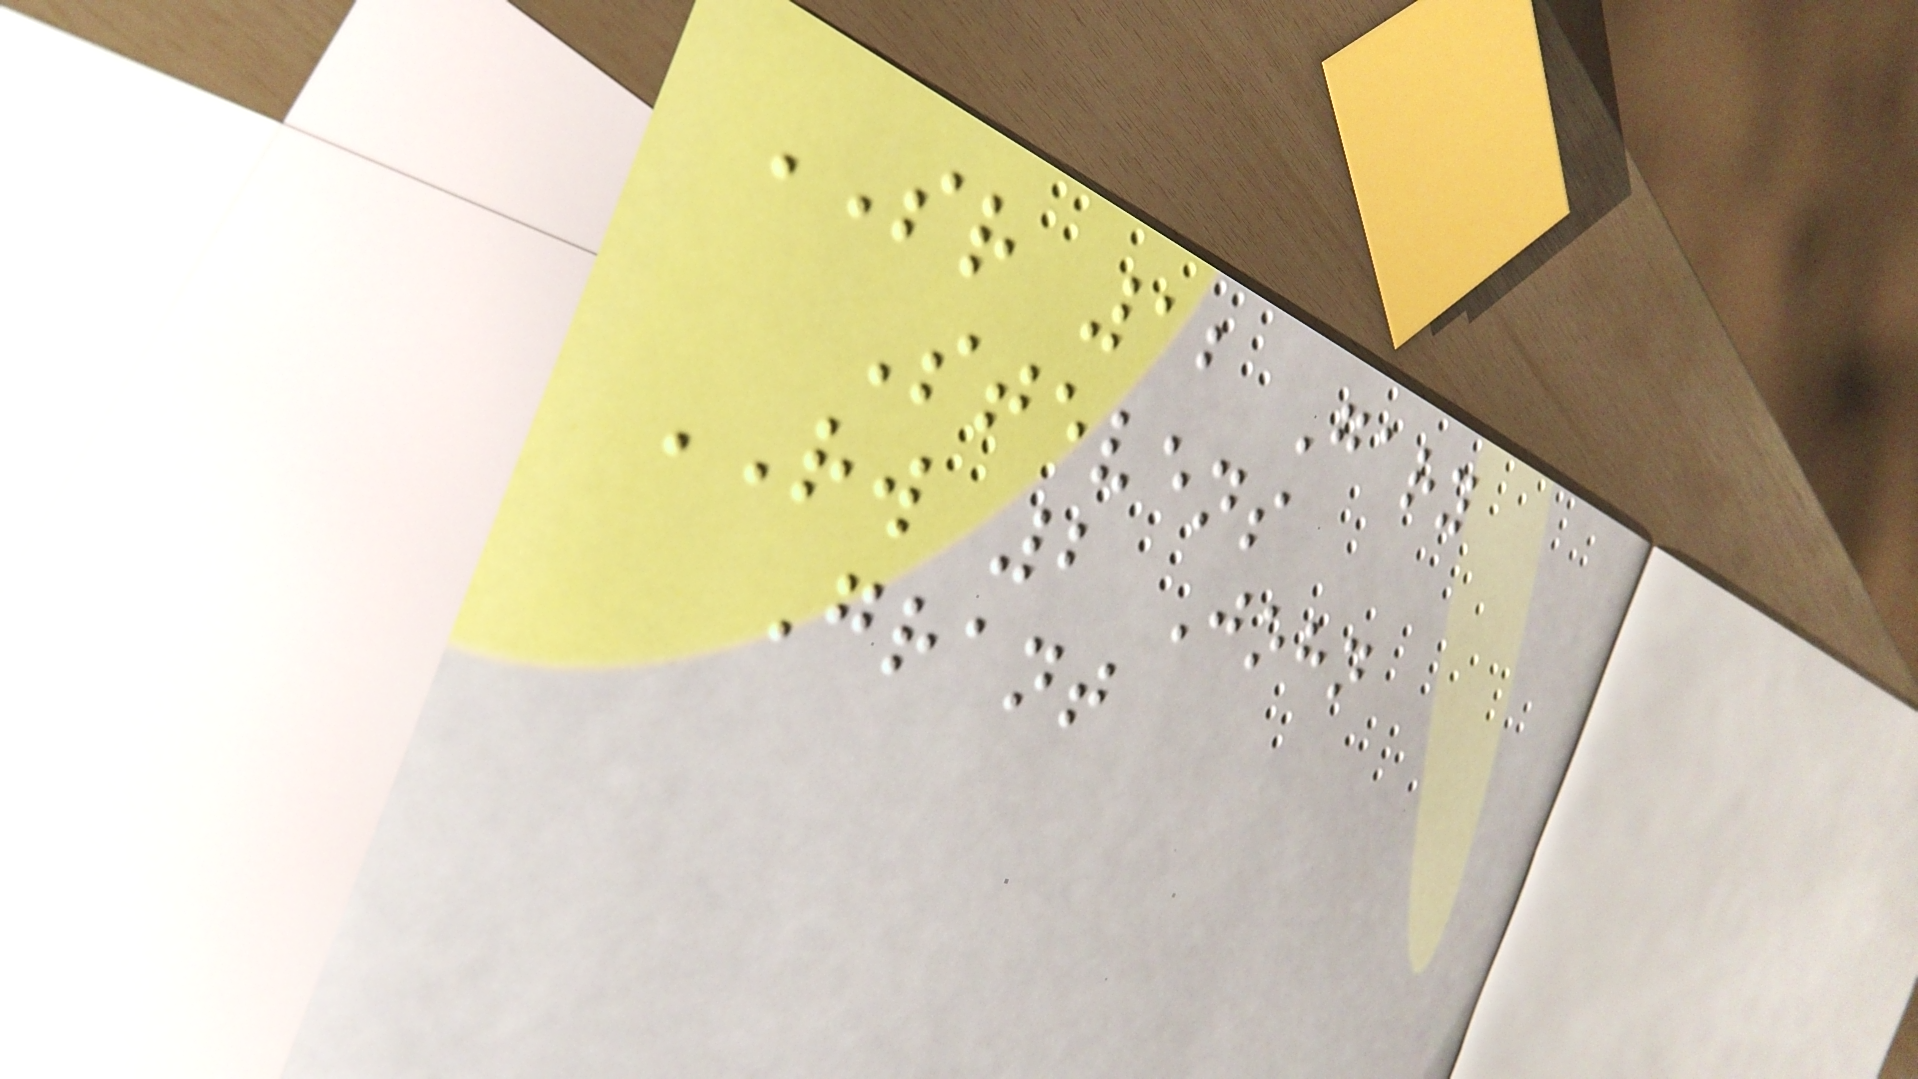SR 12 Gary
Stevens
RW 2 John
Grant
